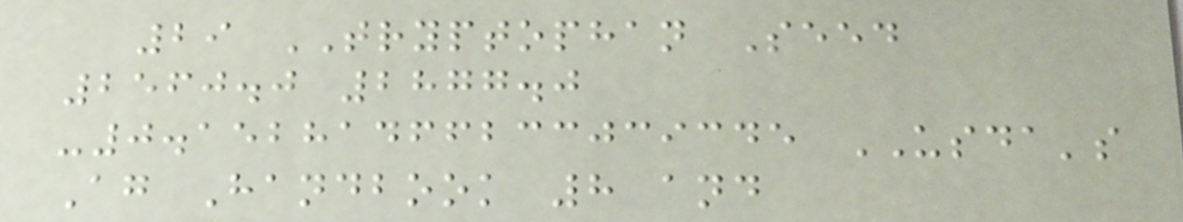29 TRYPTOPHAN Seed
2560.0 2877.0
-0.15281466233039345 USDA's
Ag Handbook 8 and
